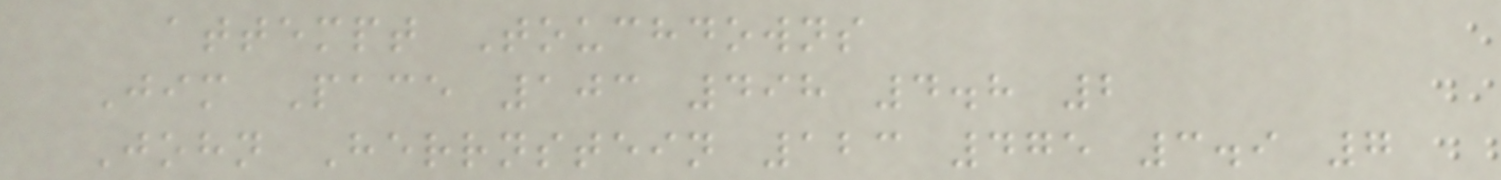attempt Touchdowns
Jim Pace 103 498 4.8 2
John Herrnstein 123 475 3.9 7
